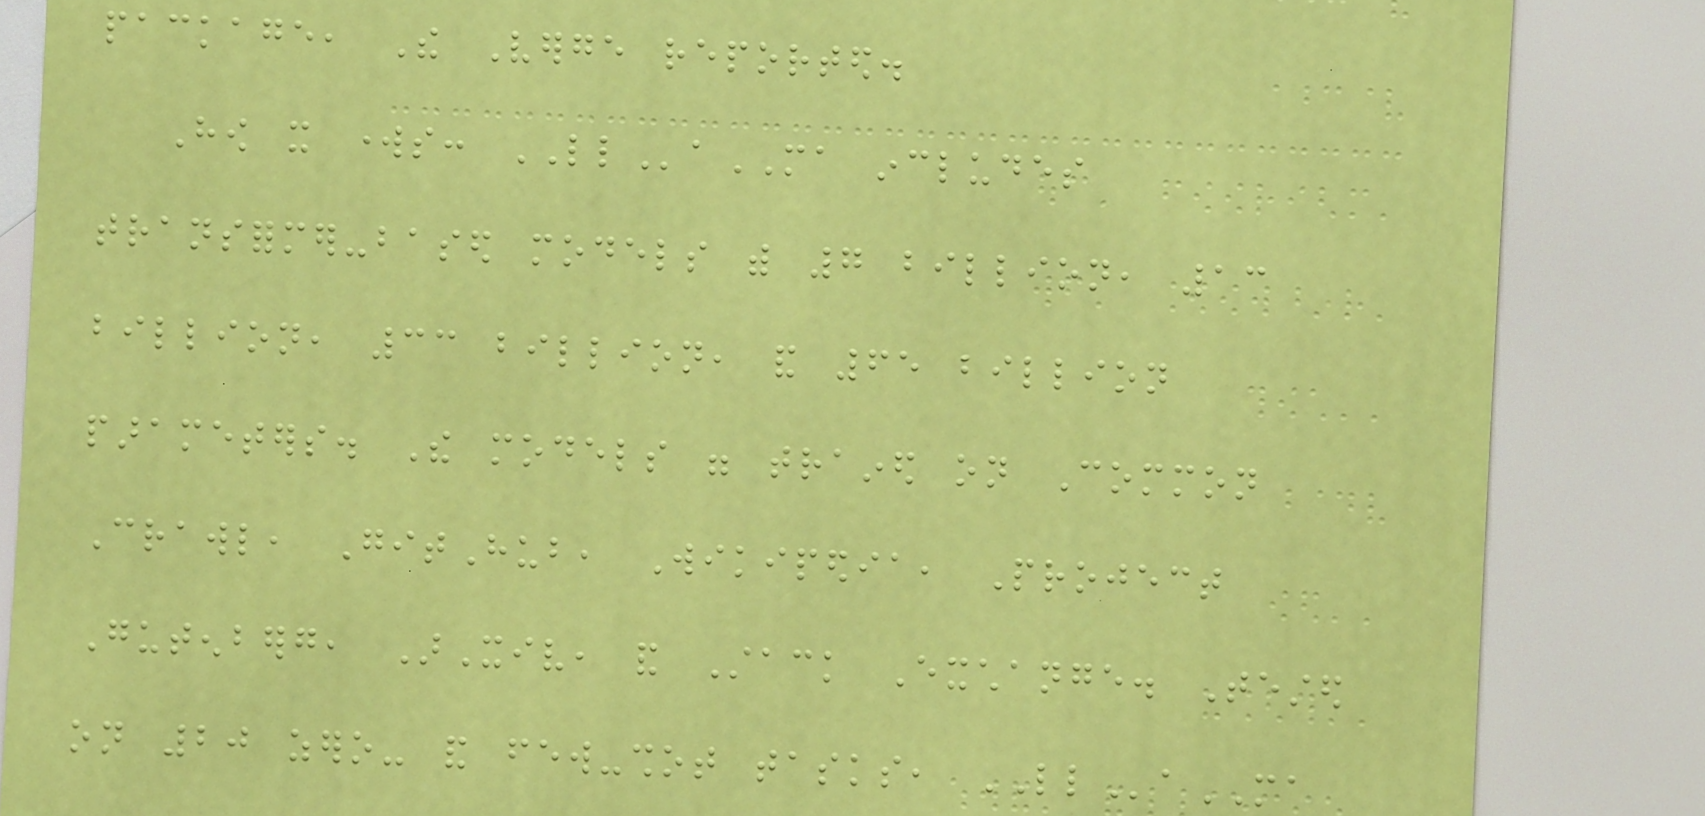package, The Verge reported.
How it works: LLaMA includes
transformer-based models with 7 billion, 13
billion, 33 billion, and 65 billion
parameters. The models were trained on Common
Crawl, GitHub, Wikipedia, Project
Gutenberg, ArXiv, and Stack Exchange. Tested
on 20 zero- and few-shot tasks, LLaMA
